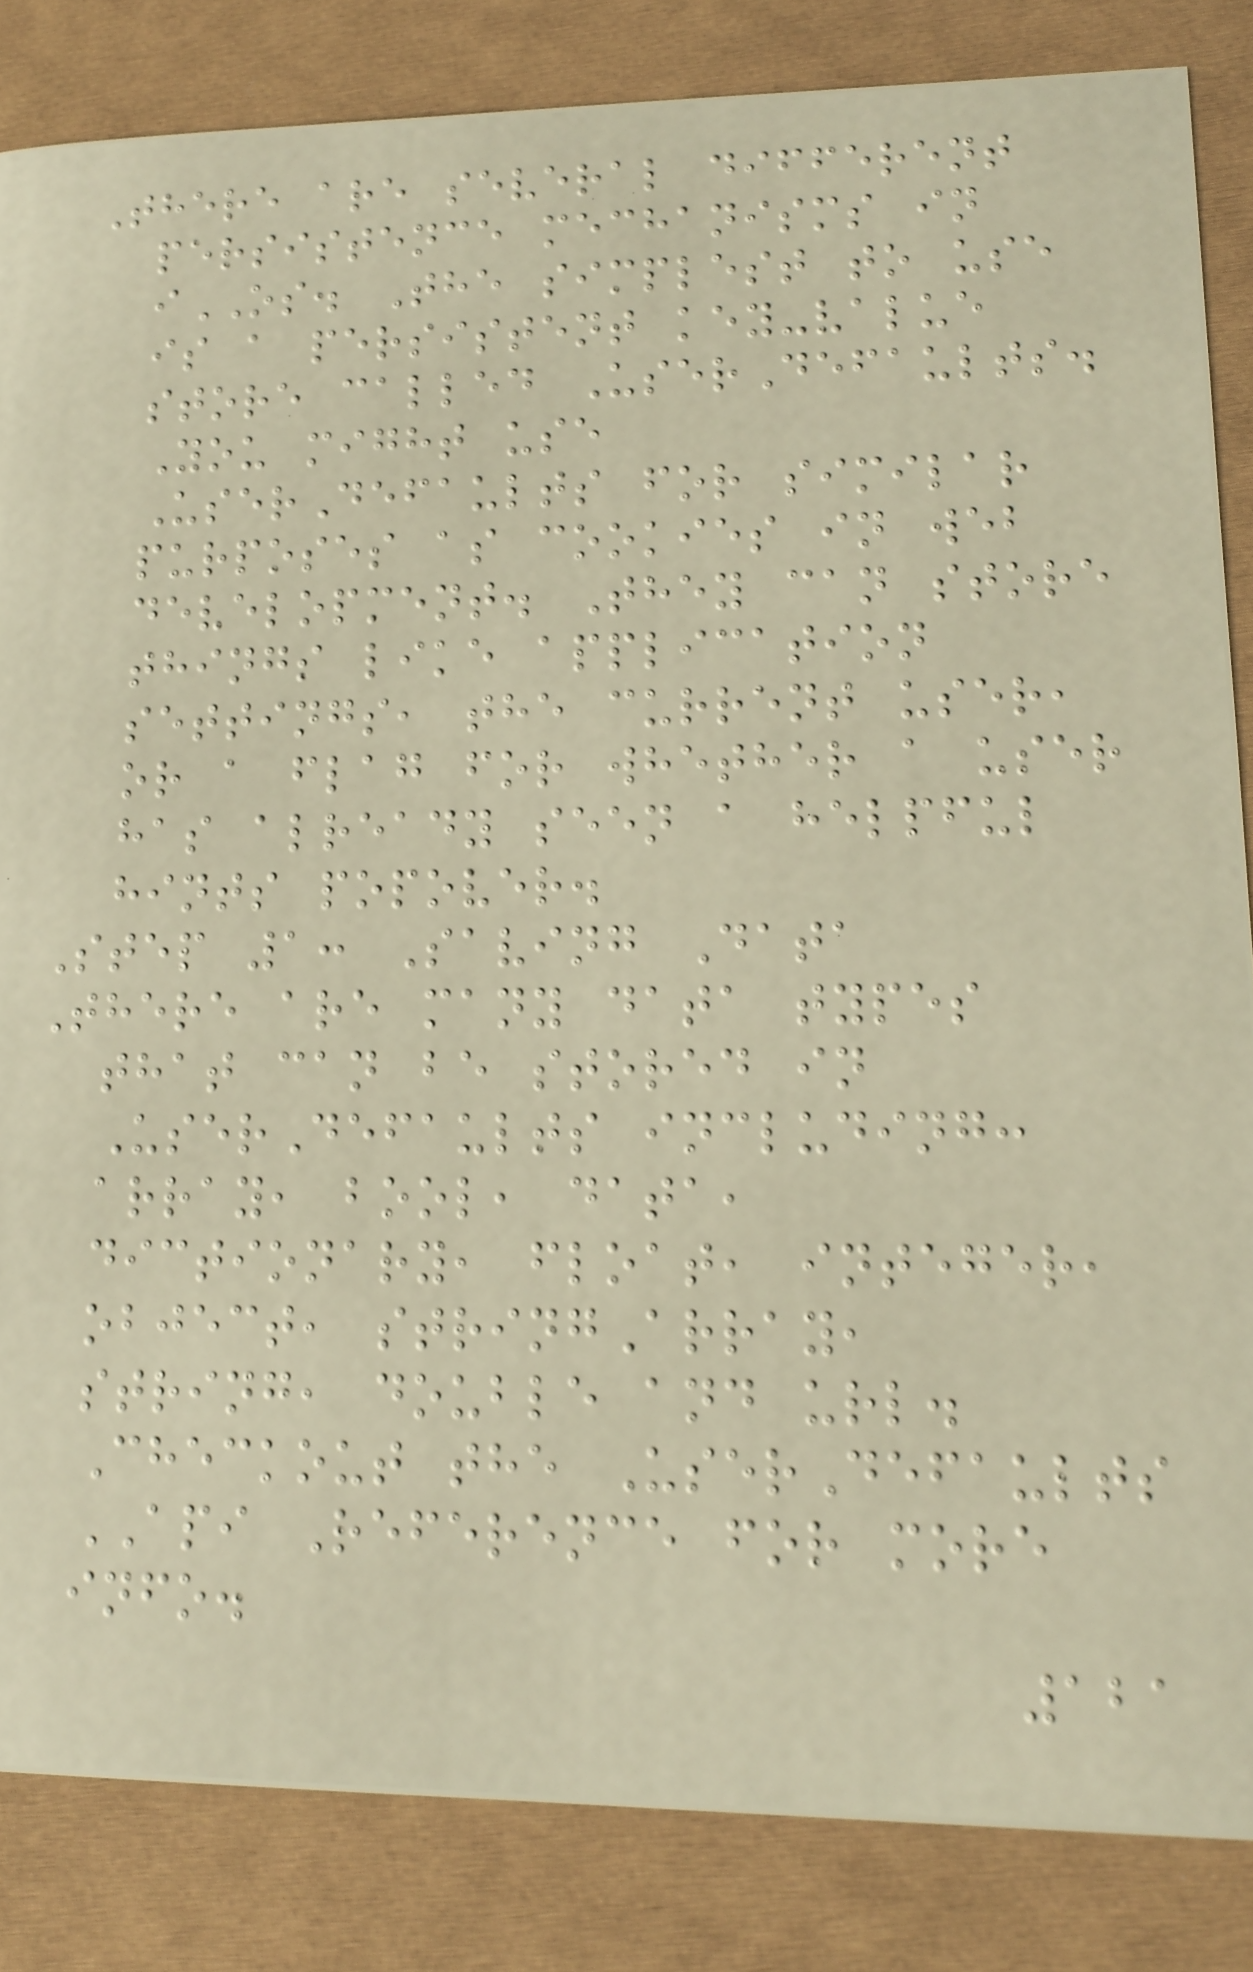There are several different
persistence mechanisms in
iOS. The simplest to use
is a persistent key-value
store called UserDefaults.
You might use
UserDefaults for similar
purposes as cookies in web
development. They can store
things like application
settings, the current user,
or a flag for whether a user
has already seen a helpful
hints popover.
Step 1: Saving Data
There are many data types
that can be stored in
UserDefaults including:
array, bool, data,
dictionary, float, integer,
object, stringArray,
string, double and url.
Checkout the UserDefaults
API Reference for more
info.
121
